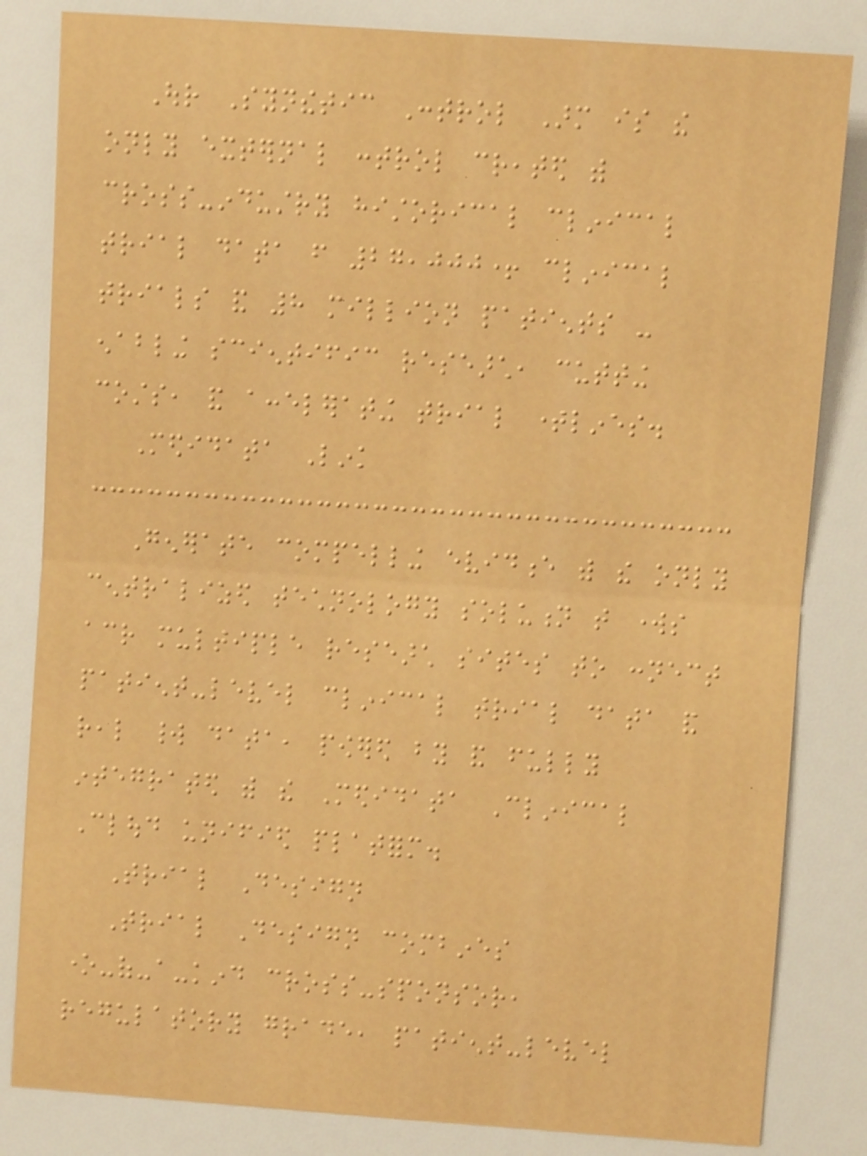Our Synthetic Control Arm is the
only external control created with
cross-industry historical clinical
trial data from 27,000+ clinical
trials and 8 million patients -
enabling scientific research, cutting
costs, and accelerating trial timelines.
Medidata Link
Generate compelling evidence with the only
centralized technology solution that works
across multiple research sites to connect
patient-level clinical trial data and
real world data, powered by and fully
integrated with the Medidata Clinical
Cloud unified platform.
Trial Design
Trial Design combines
one-of-a-kind cross-sponsor,
regulatory grade, patient-level
